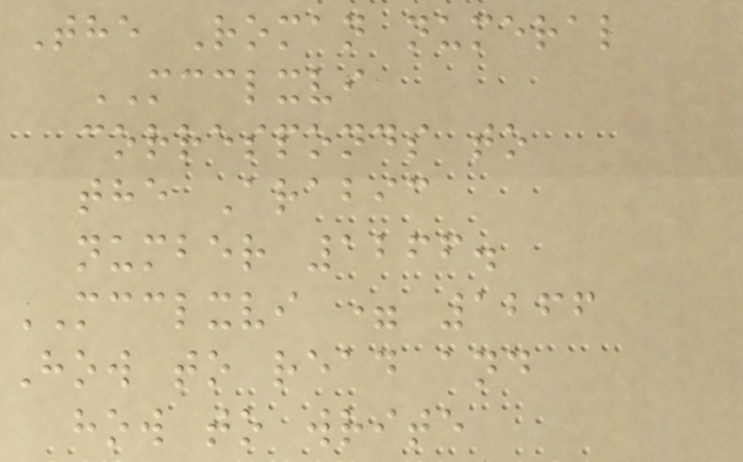The Roman numeral
MCCLXVI
corresponds to
the Arabic
number 1266.
MCCLXVI = 1266
How to read and
how to write
